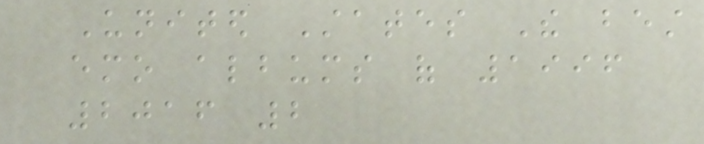United States The best
emo albums of 1996
2016 2
